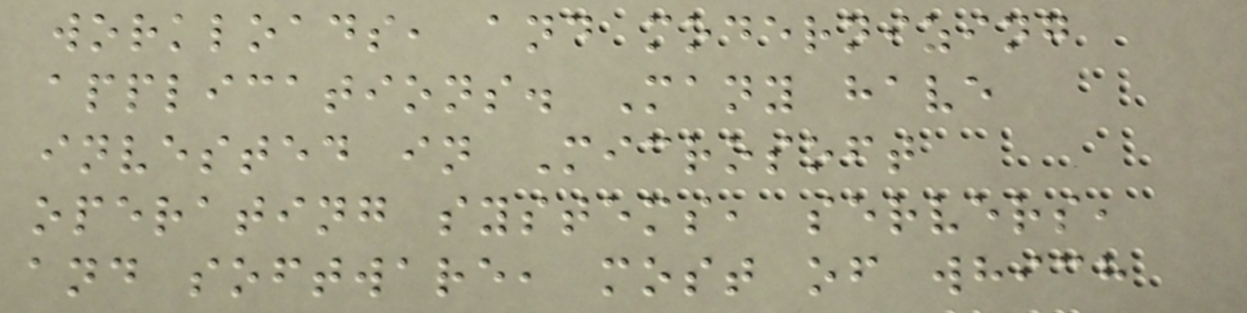workloads, and modernizing
applications. Many have
invested in Microsoft
operating systems, servers,
and software, most of which
